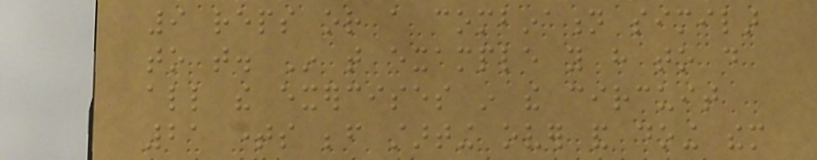9 reps or a combination similar
to that. In that example you have to do
all the exercises in the circuit
21 times before starting over and doing them
